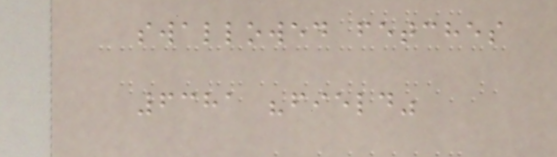swallowed fetches
6381 "field"
